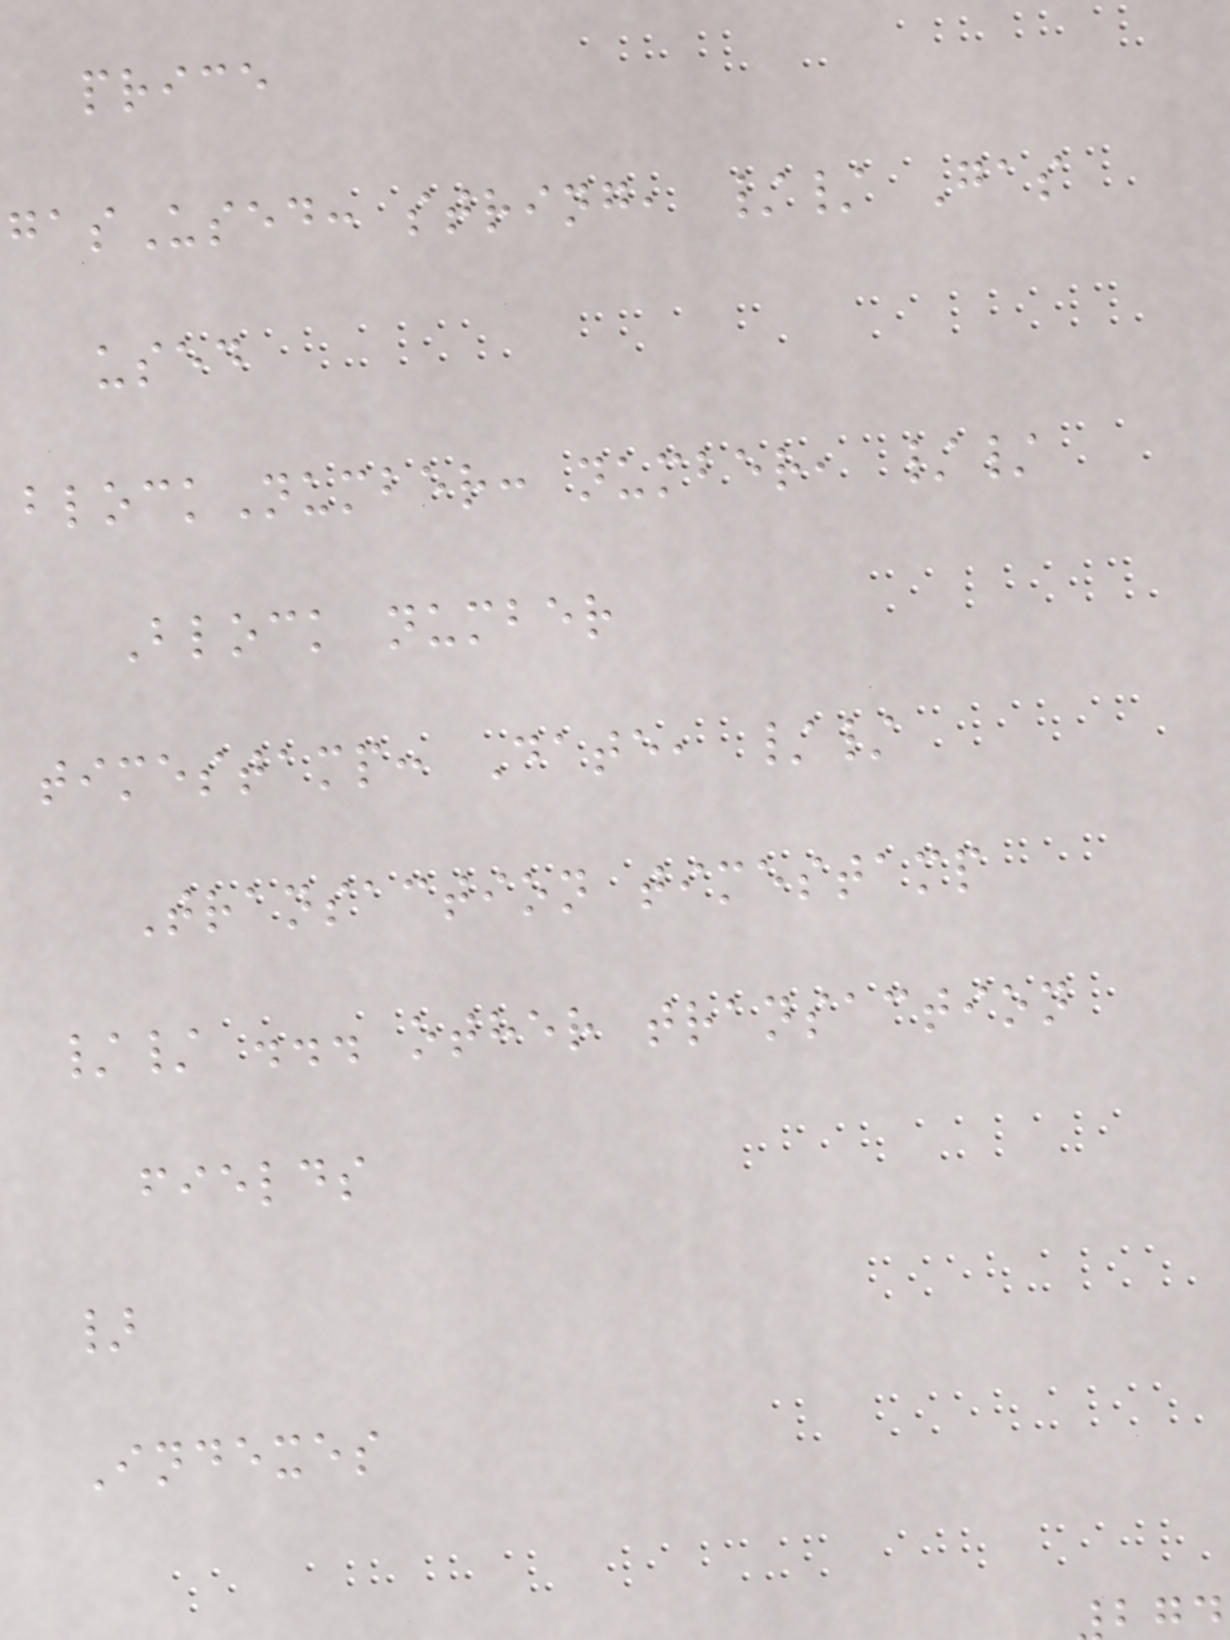price
gasUsed: string, // Gas
used
blockNumber: number, //
Block number
timestamp: Date, //
Transaction timestamp
// ... other transaction
fields
}
Indexes
